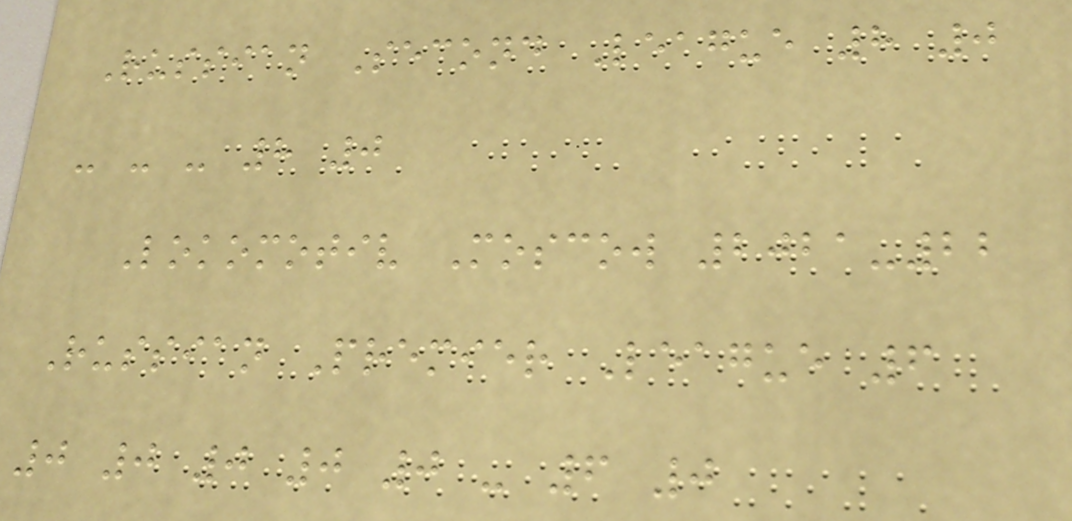Russian Second League 8 0
- - - 8 0
Lokomotiv Moscow 2021-22
Russian Premier League 6
0 0 0 0 0 - 6 0
